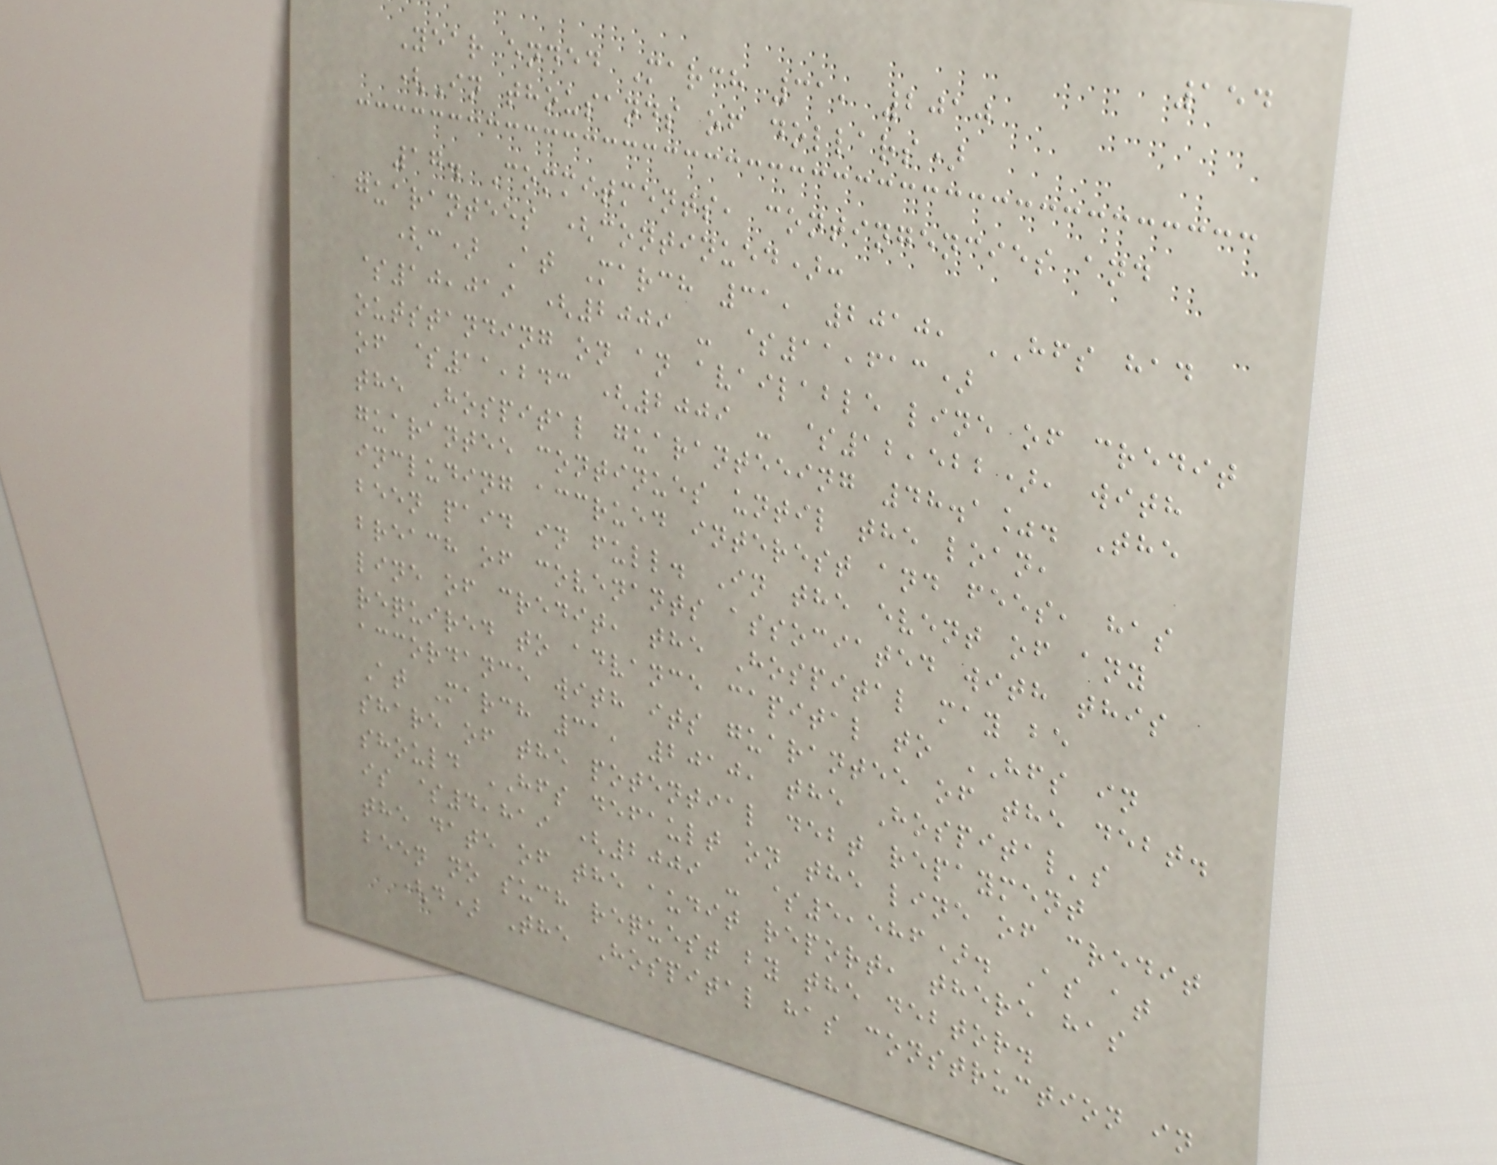154
Year ended March 31, 2010
(In thousands of dollars)
17. Commitments, contingencies and
guarantees (continued):
(c) At March 31, 2010, HFS had
$10,019 (2009 - $11,613)
outstanding on an available line of credit
of $11,243 (2009 - $12,522), with
the Hospital guaranteeing 48.1%. The
guarantee continues until the loan,
including accrued interest and fees, has
been paid in full. In the event of any
breach of covenants associated with this
line of credit, the Hospital may be
required to advance capital to HFS in
accordance with its guarantee of the debt.
At March 31, 2010, the Hospital's
share of the potential debt repayment
should HFS default on the line of credit
is $4,819 (2009 - $5,586). As at
the date of the audit report, there has
been no such request by the debtor.
(d) The Hospital has construction in
